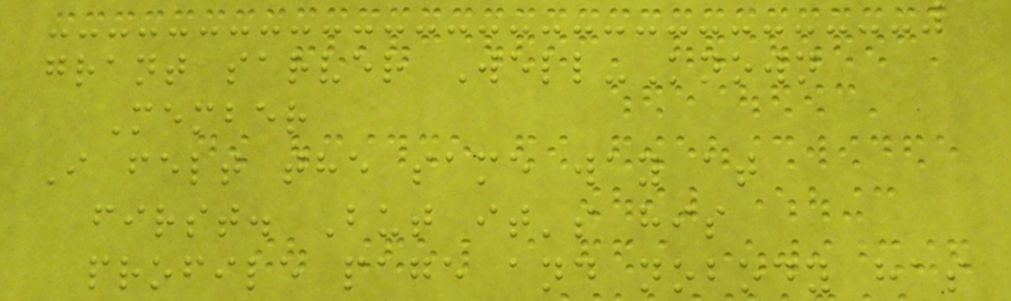grant sarver Well-Known
Member
I felt the same way at
first. But it's his
profile page and nobody has
